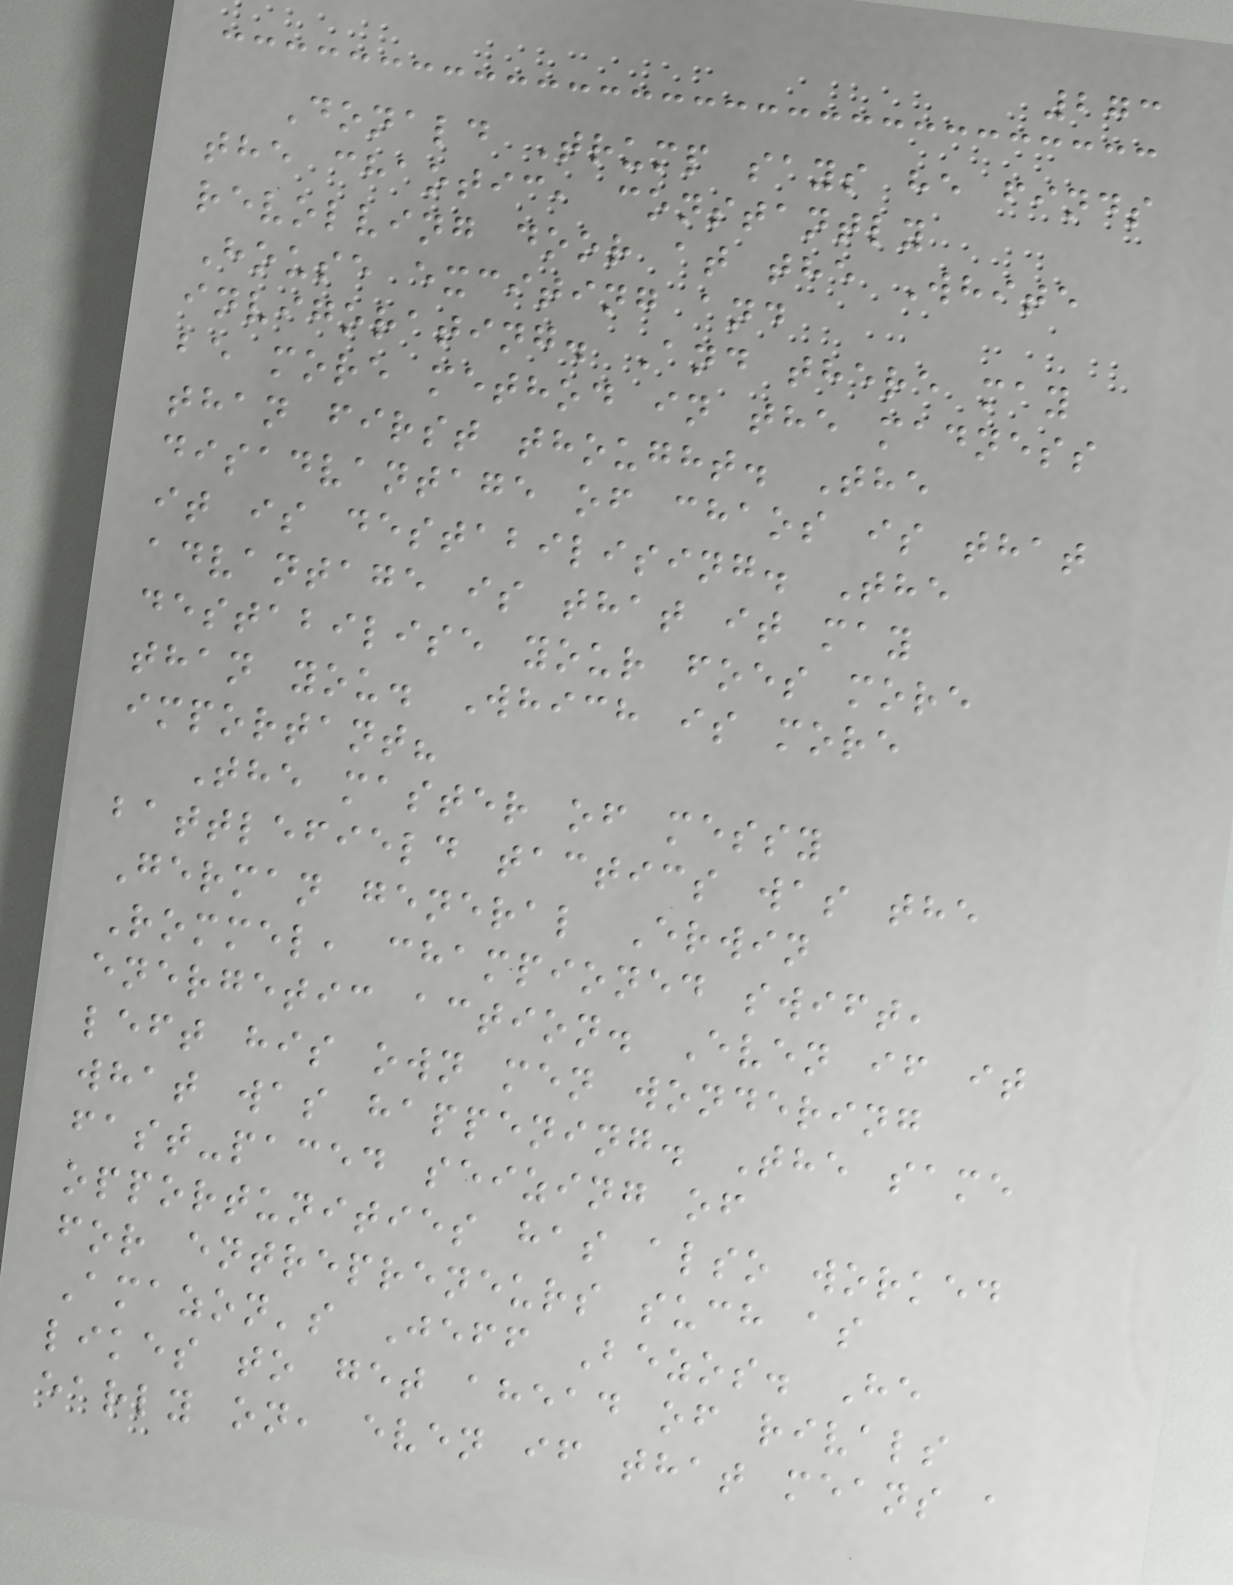273
Donald Trump says he finds
the chaotic, constantly
revolving door at the White
House exciting and
invigorating. And there may
be more method in the madness
than first thought. The
disadvantage of chaos is that
it is destabilising. The
advantage is that it may
destabilise your foes more
than you. Which is more
important?
The master of messy
battlefield tactics was the
German general Erwin
Rommel, championed swift,
energetic action. Even if it
left his own men wondering
what was happening. The same
fast-paced seizing of
opportunities has also worked
for entrepreneurs such as
Amazon's Jeff Bezos. He
likes to get ahead of rivals
early on, even if that means a
